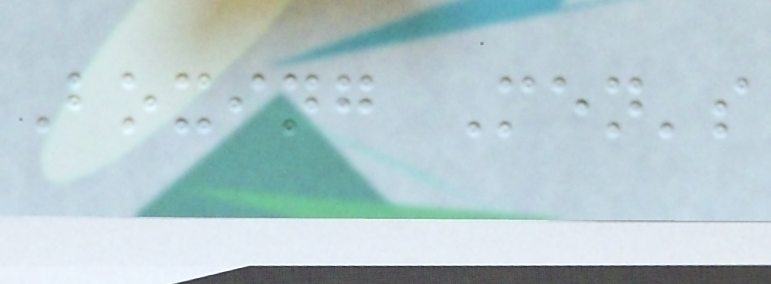Boxing Men's
